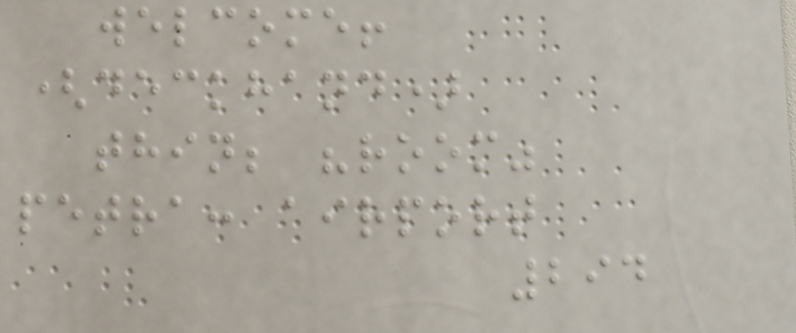welcome!
(deckhand)
thin; "room"
petra: airport
294
